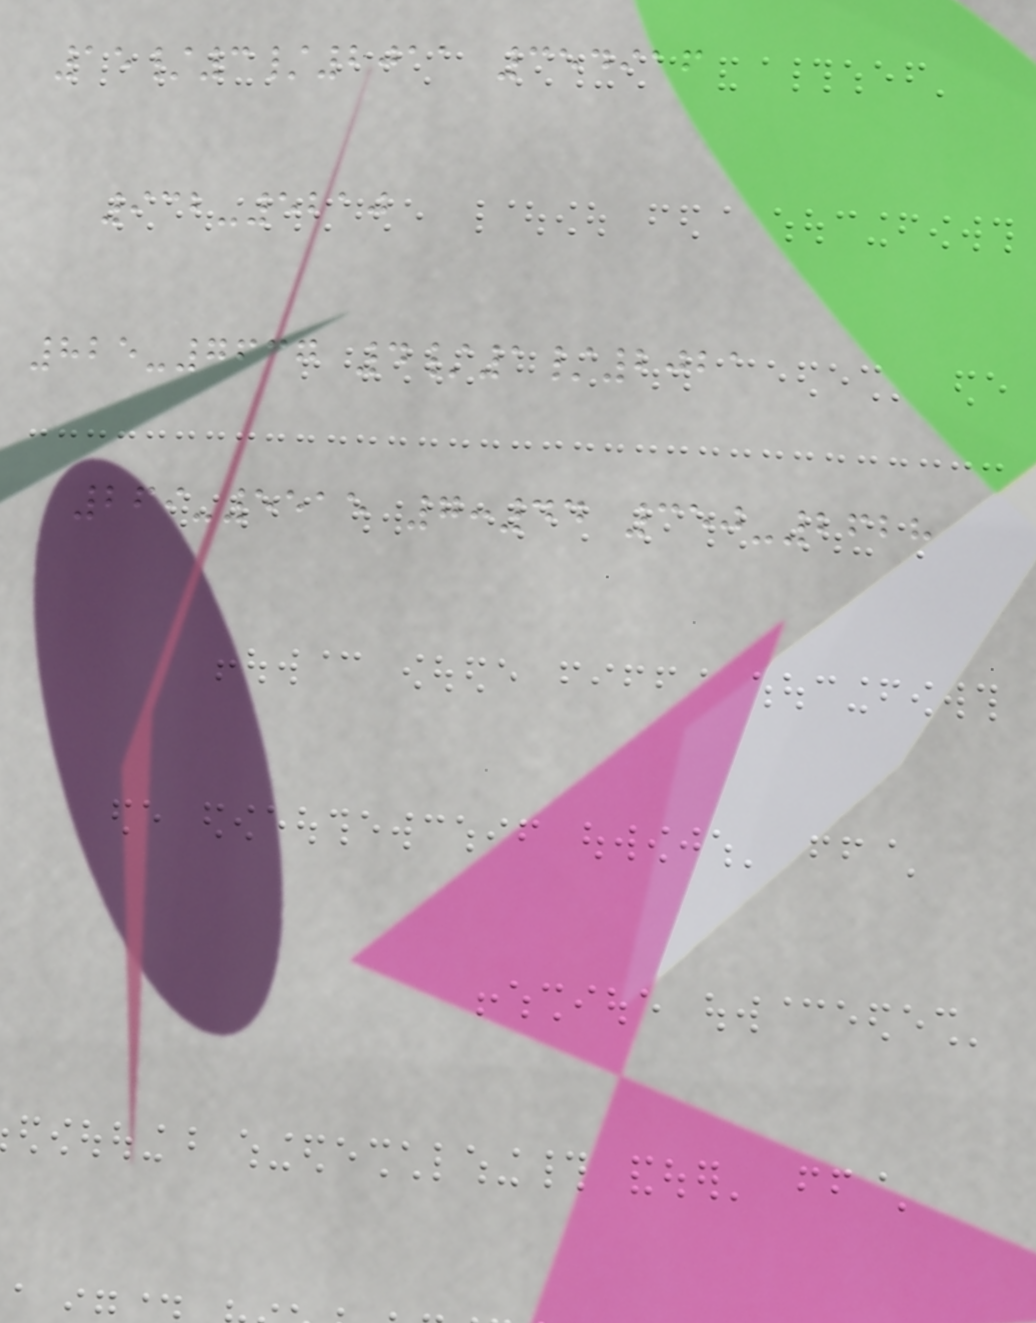15/3/2011 354916
932-5210
825-7637 4/1/2021
269-5515 7:44 350-2628
